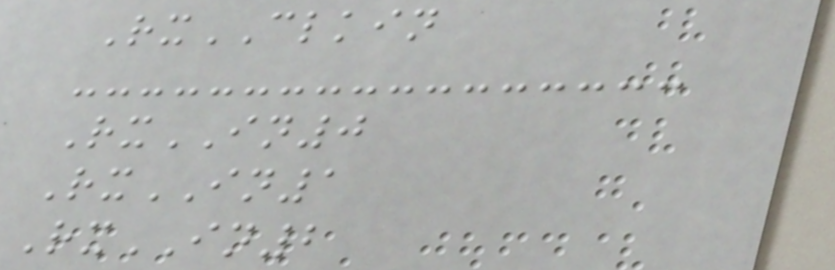RxCLKIN
RxIN0
RxIN1
RxIN2
